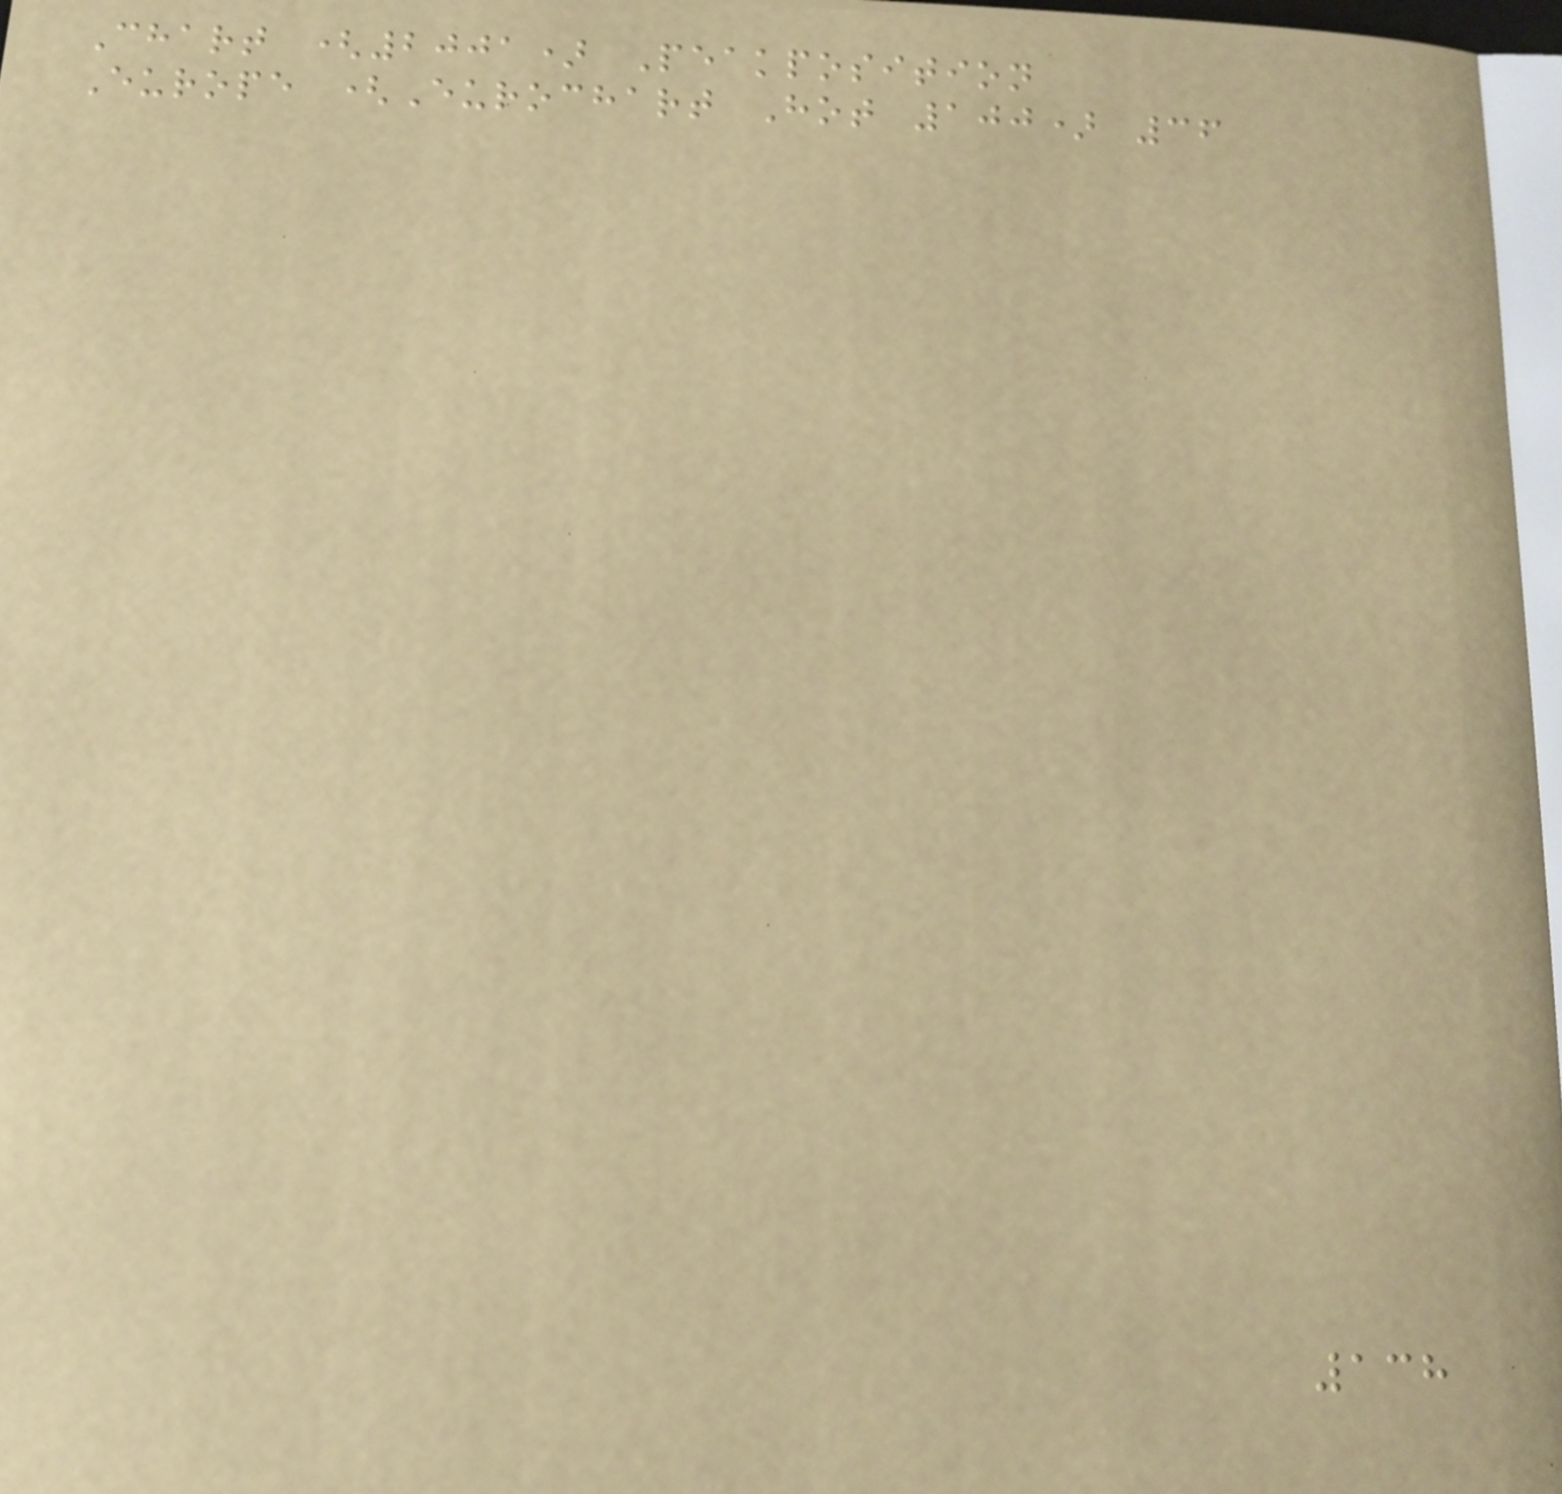Chart (2001) Peakposition
Europe (Eurochart Hot 100) 36
138
